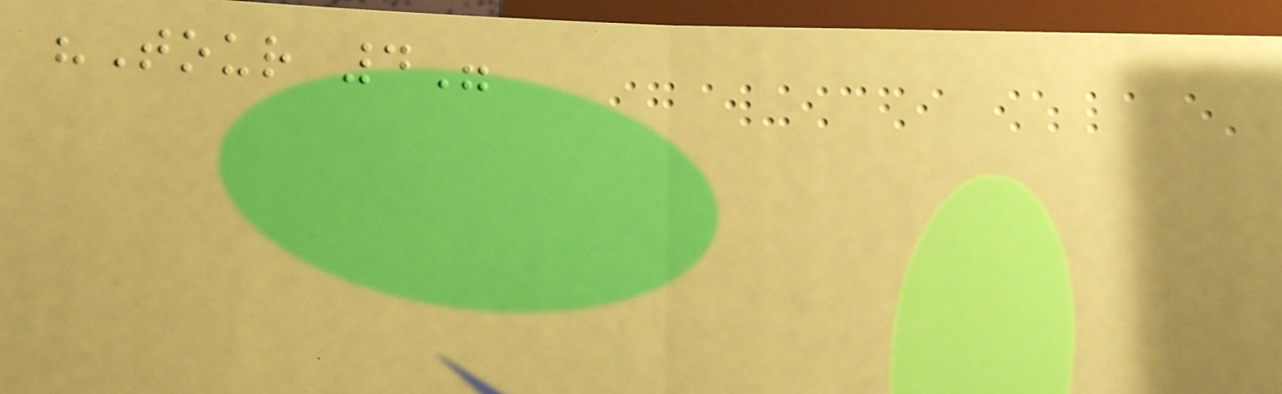"Tour 4"
